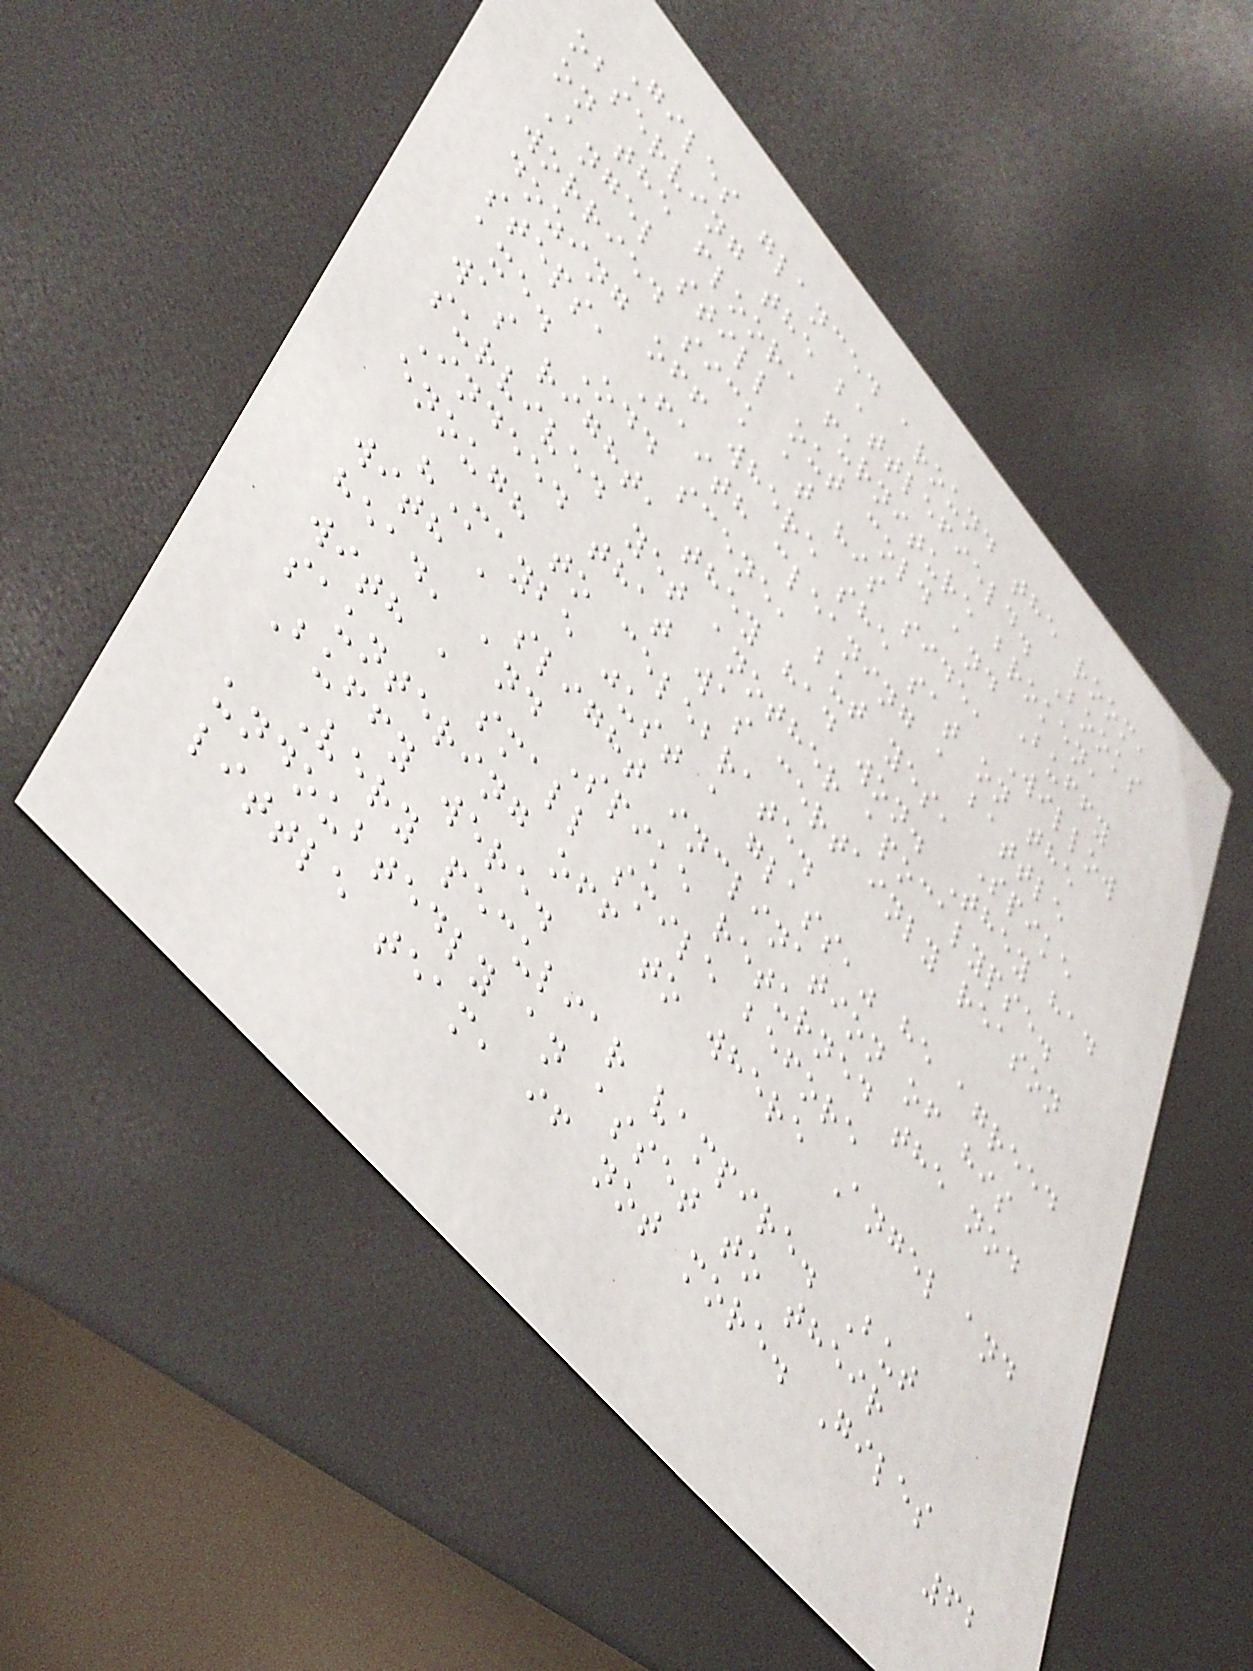Giles glanced around the room,
observing the battlefield. Books
on the floor, furniture broken,
Angel still out cold and Buffy
worried sick at his side, Willow
dozing off where she sat on the
steps, Faith cleaning a battle
axe. Odd scene, but yes, Spike
was right, they had won. They had
survived yet another apocalypse.
Indeed that was certainly reason
enough to celebrate.
"Maybe just a glass," he agreed
with a slight inclination of his
head, and Spike returned the nod
with a small smile before
sauntering off to where Angel and
Buffy were.
Very peculiar vampire. But
undoubtedly an asset to their
little team, if not more. Giles
62
